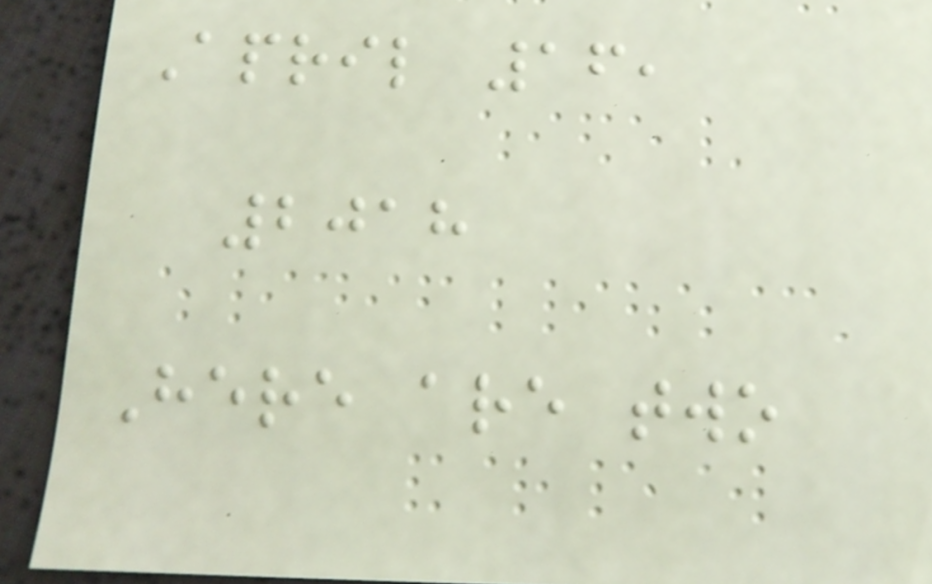April 16,
2018
Here are two
